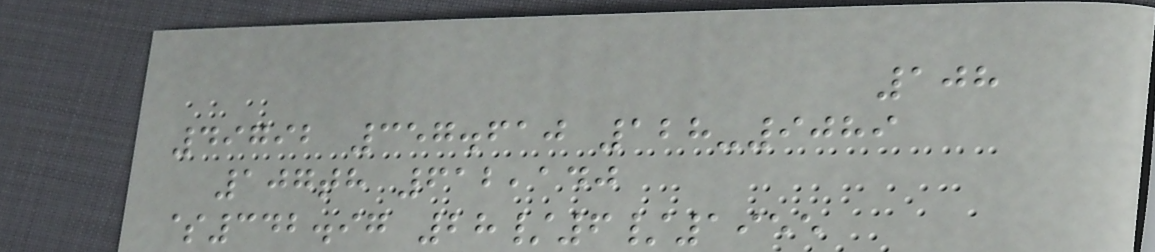108
49792 357.610 128-9089
107th 612,140
$342.97 28/6/1955
